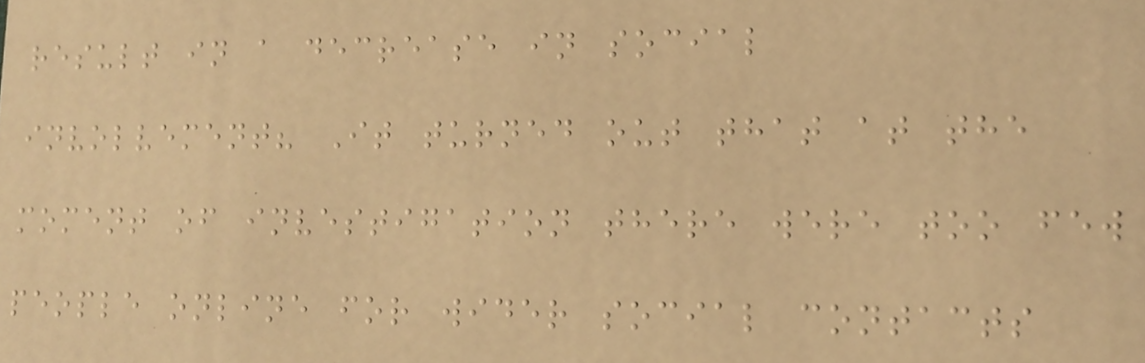result in a decrease in social
involvement? It turned out that at the
moment of investigation there were too few
people online for wider social contacts
